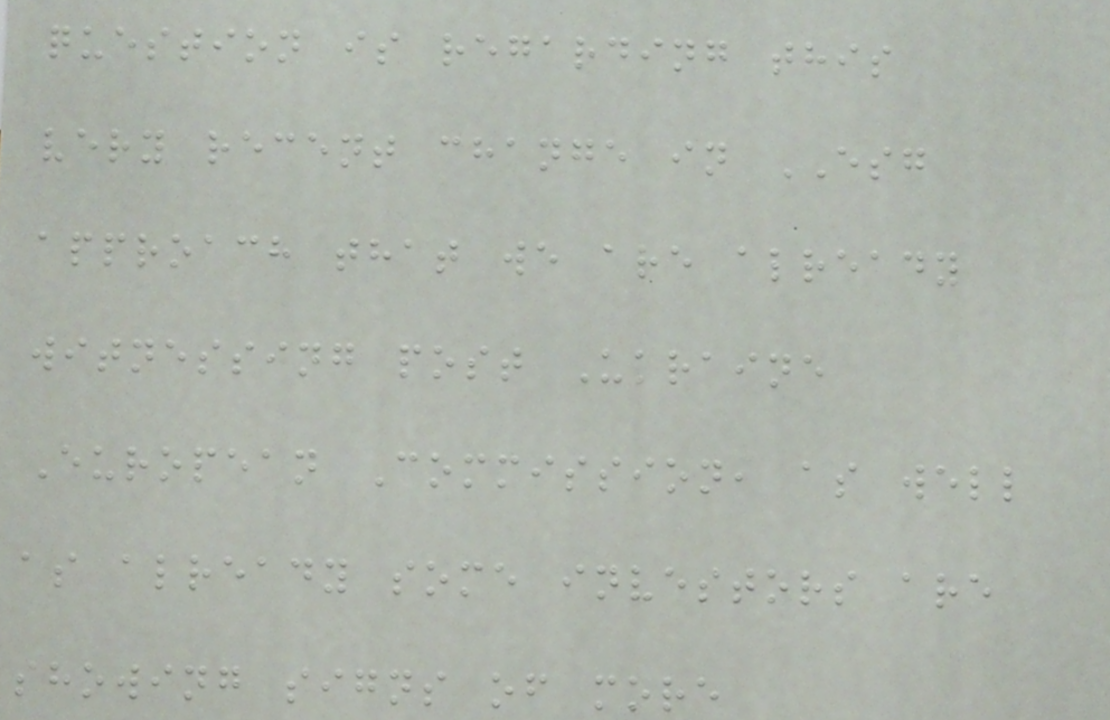question is regarding this
very recent change in ESG
approach that we are already
witnessing post Ukraine
European Commission, as well
as already some investors are
showing signs of more
